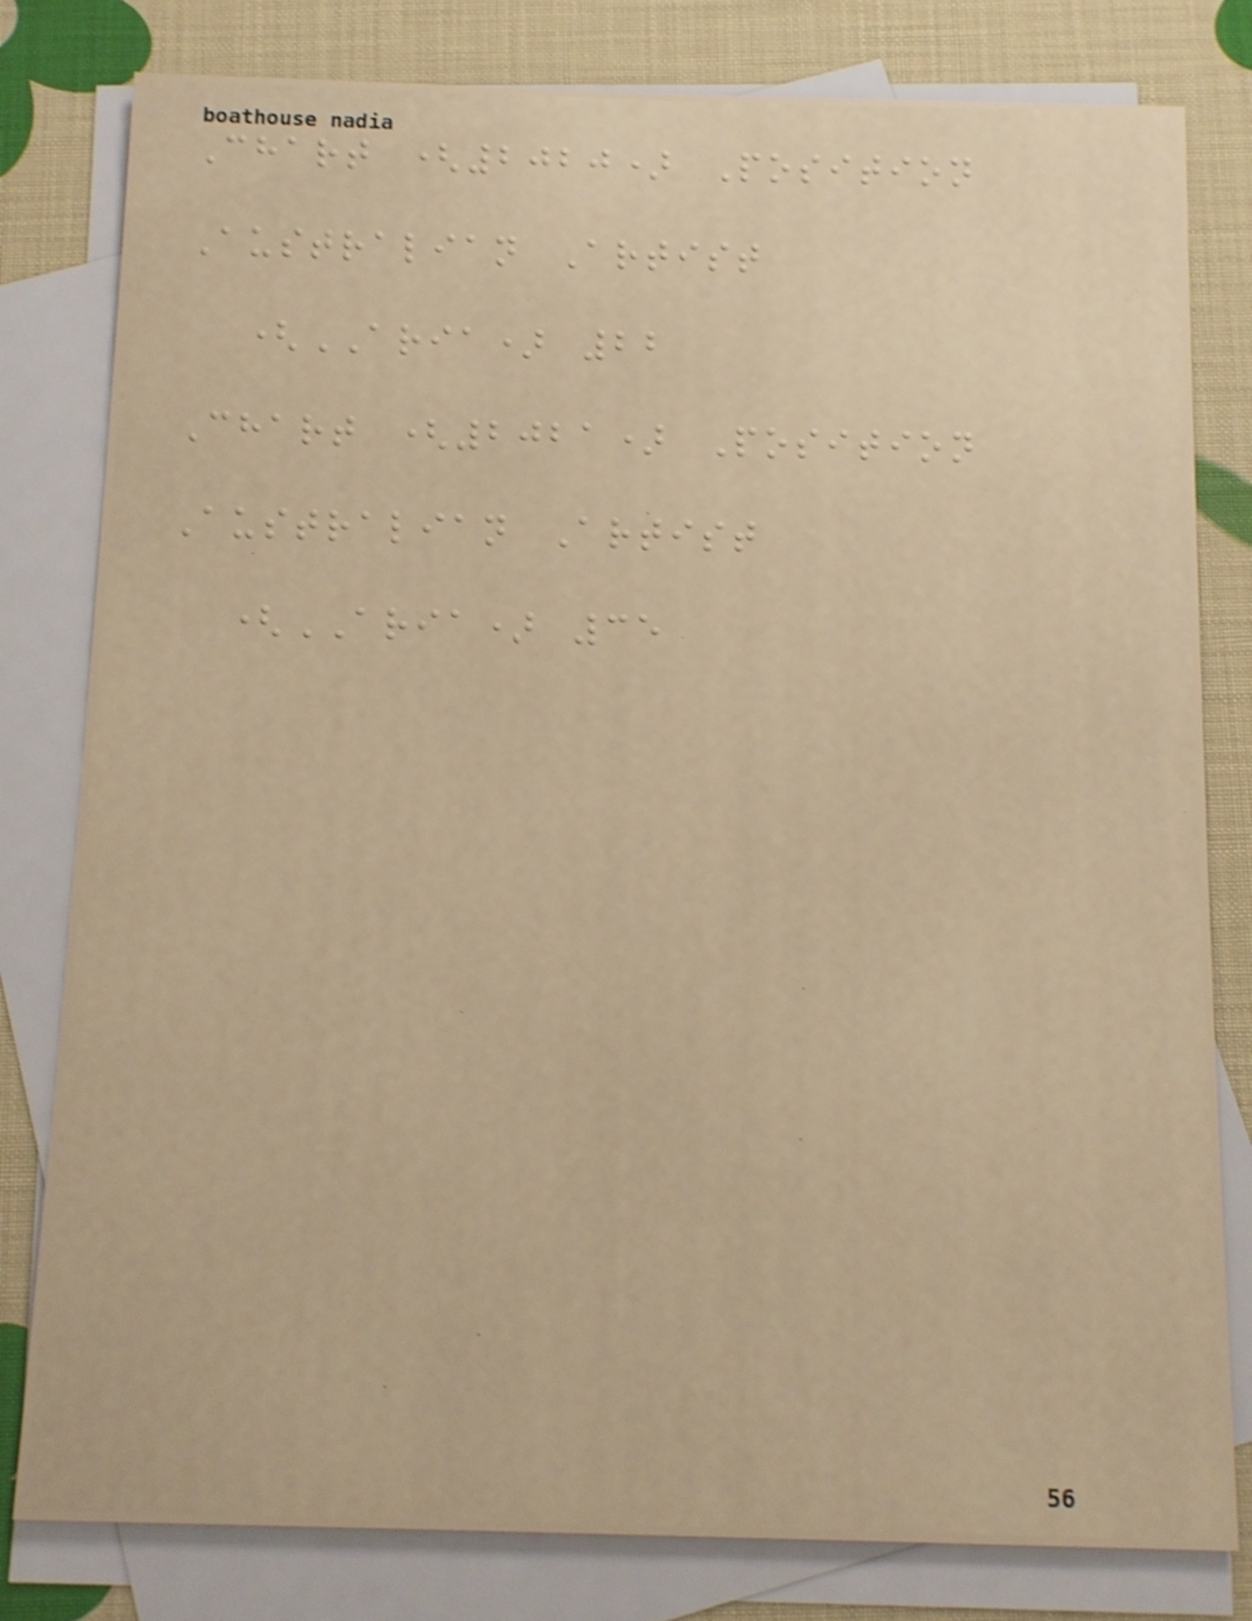Chart (2020) Position
Australian Artist
(ARIA) 22
Chart (2021) Position
Australian Artist
(ARIA) 35
